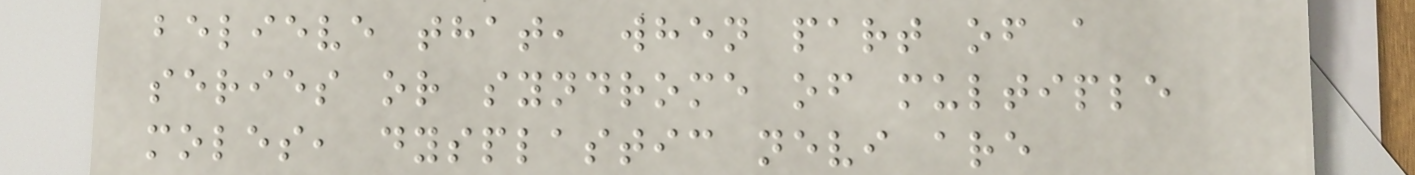believe that, when part of a
series or syndrome of multiple
moles, dysplastic nevi are
